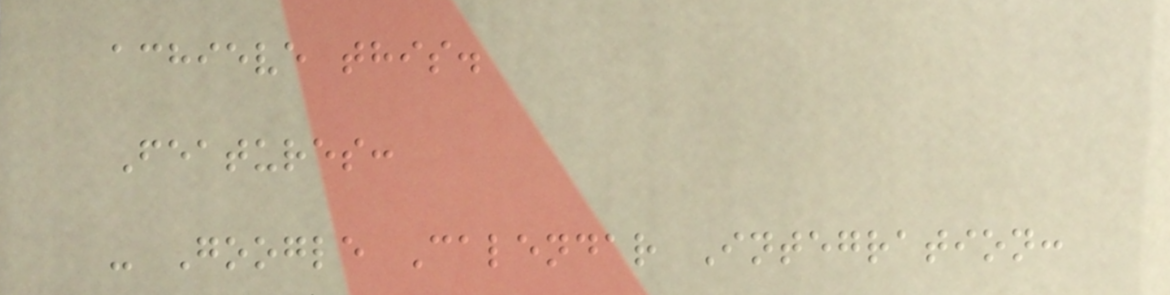achieve this.
Features:
- Google Calendar Integration:
